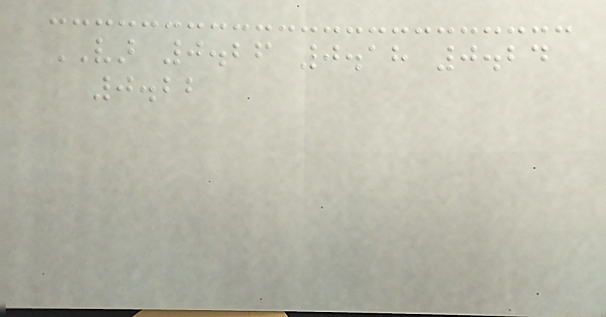VAR 0.26 0.18 0.24
0.22
